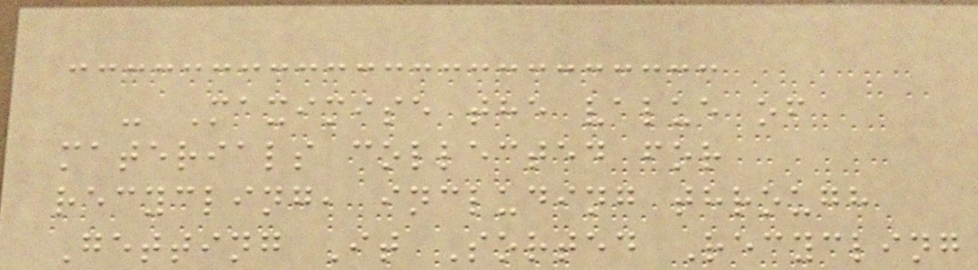- Maximise the value of
materials collected for
recycling, including through
Getting It Sorted Recycling
